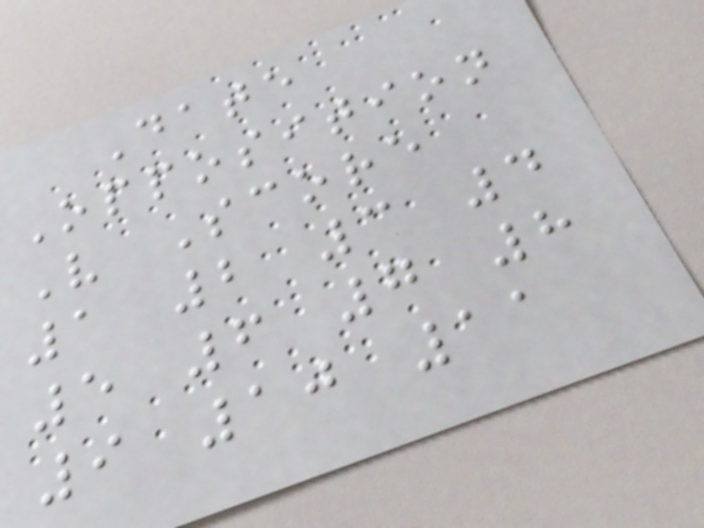Date
Opposition
V Score
1 2 3 4
5 6 7 8
9 10 11
